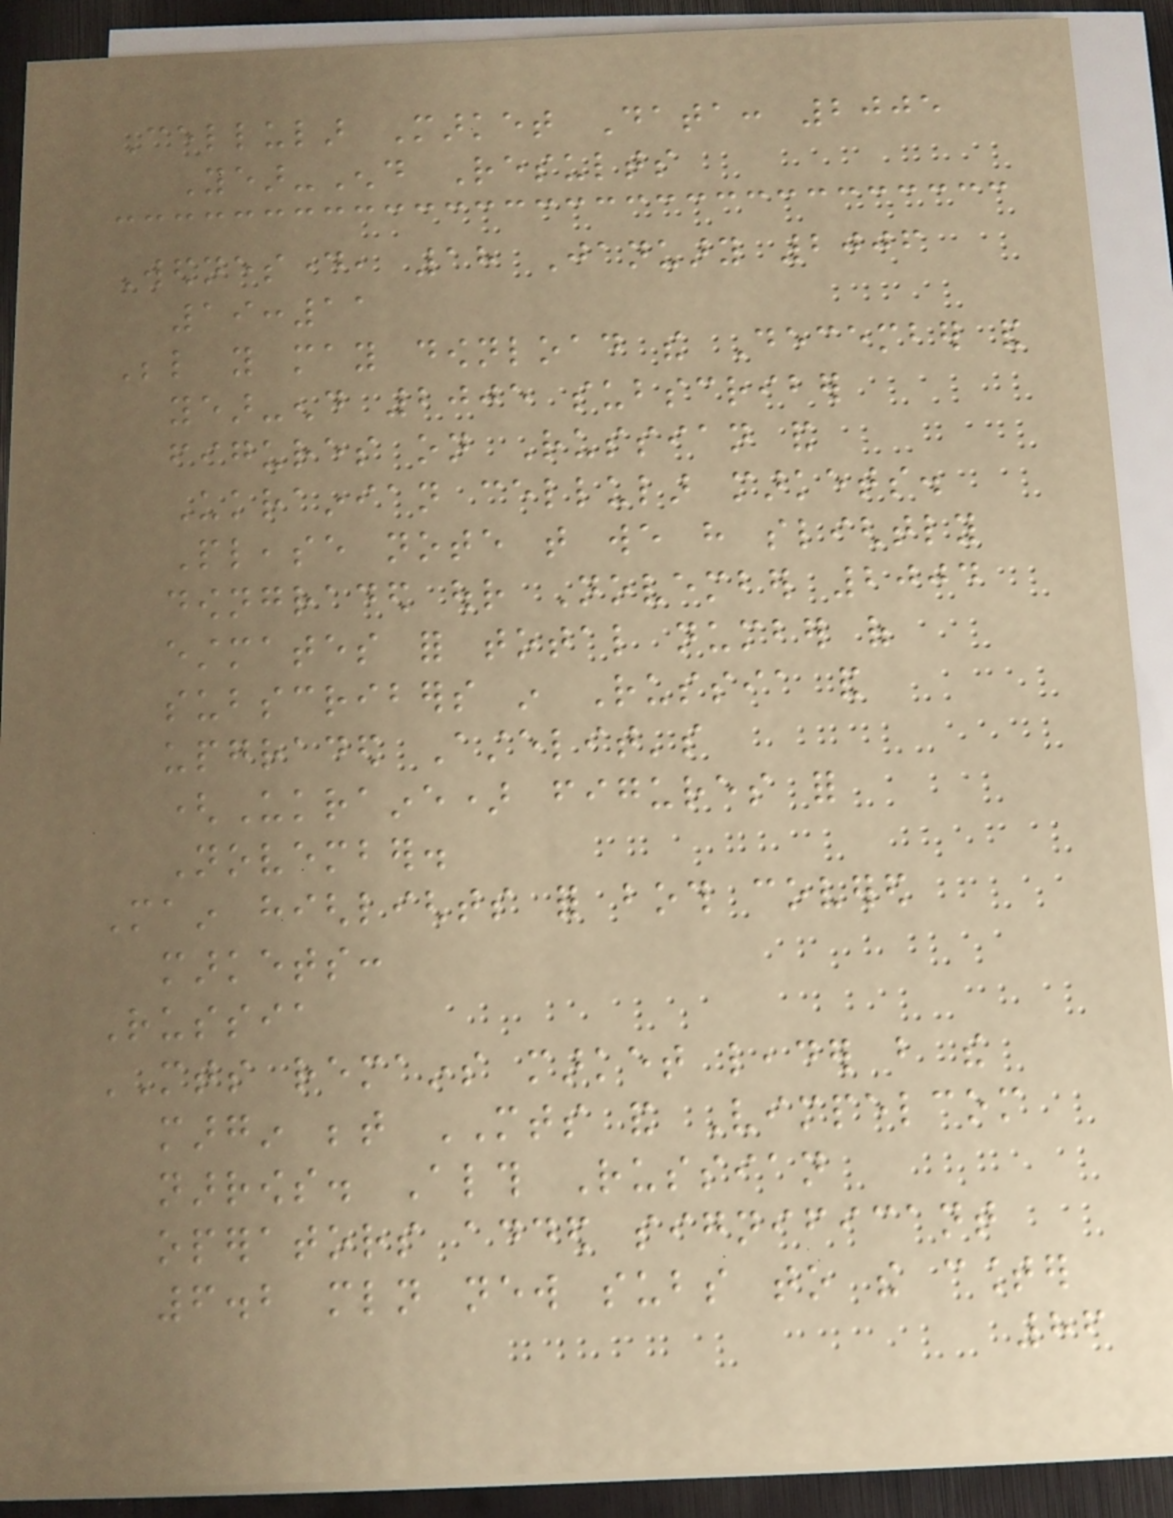Cellular Market Data: 2005
Year-End Results
Wednesday, 18 January 2006
19:11
Below you may download the December and
year-end 2005 subscriber
figures on Russian and
Ukrainian cellular markets.
Please note that we have slightly
downgraded our November 2004
estmates for total number of
subscribers in Russia and
upgraded Astelit's
(Ukraine) figures for
November.
Main highlights for both covered
markets:
Russia
MTS remains market leader but the
margin between MTS and Vimpelcom
narrows. Although Russian
operators added significant
6.2 mln new subs to the counter
86
